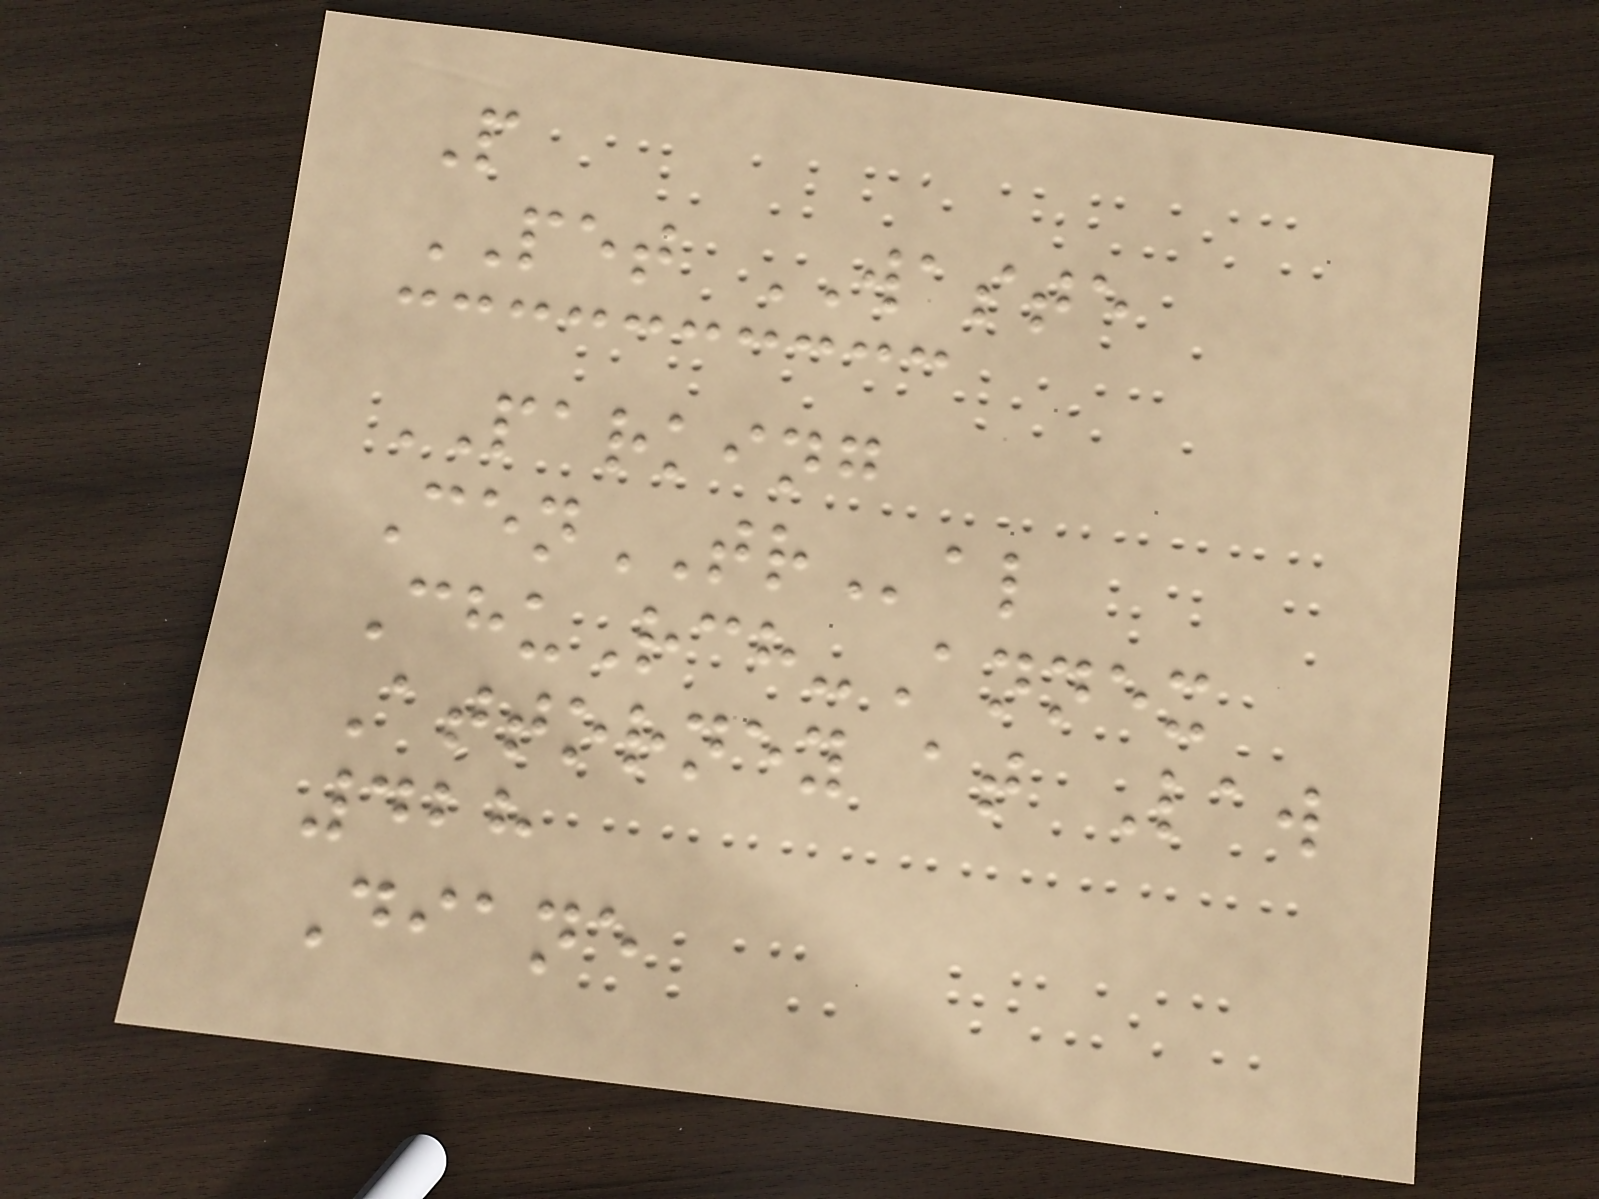P
PET WASTE
PARKING
CenTRal
ChuRch-Annex
Attorney at Law
428
Diane
